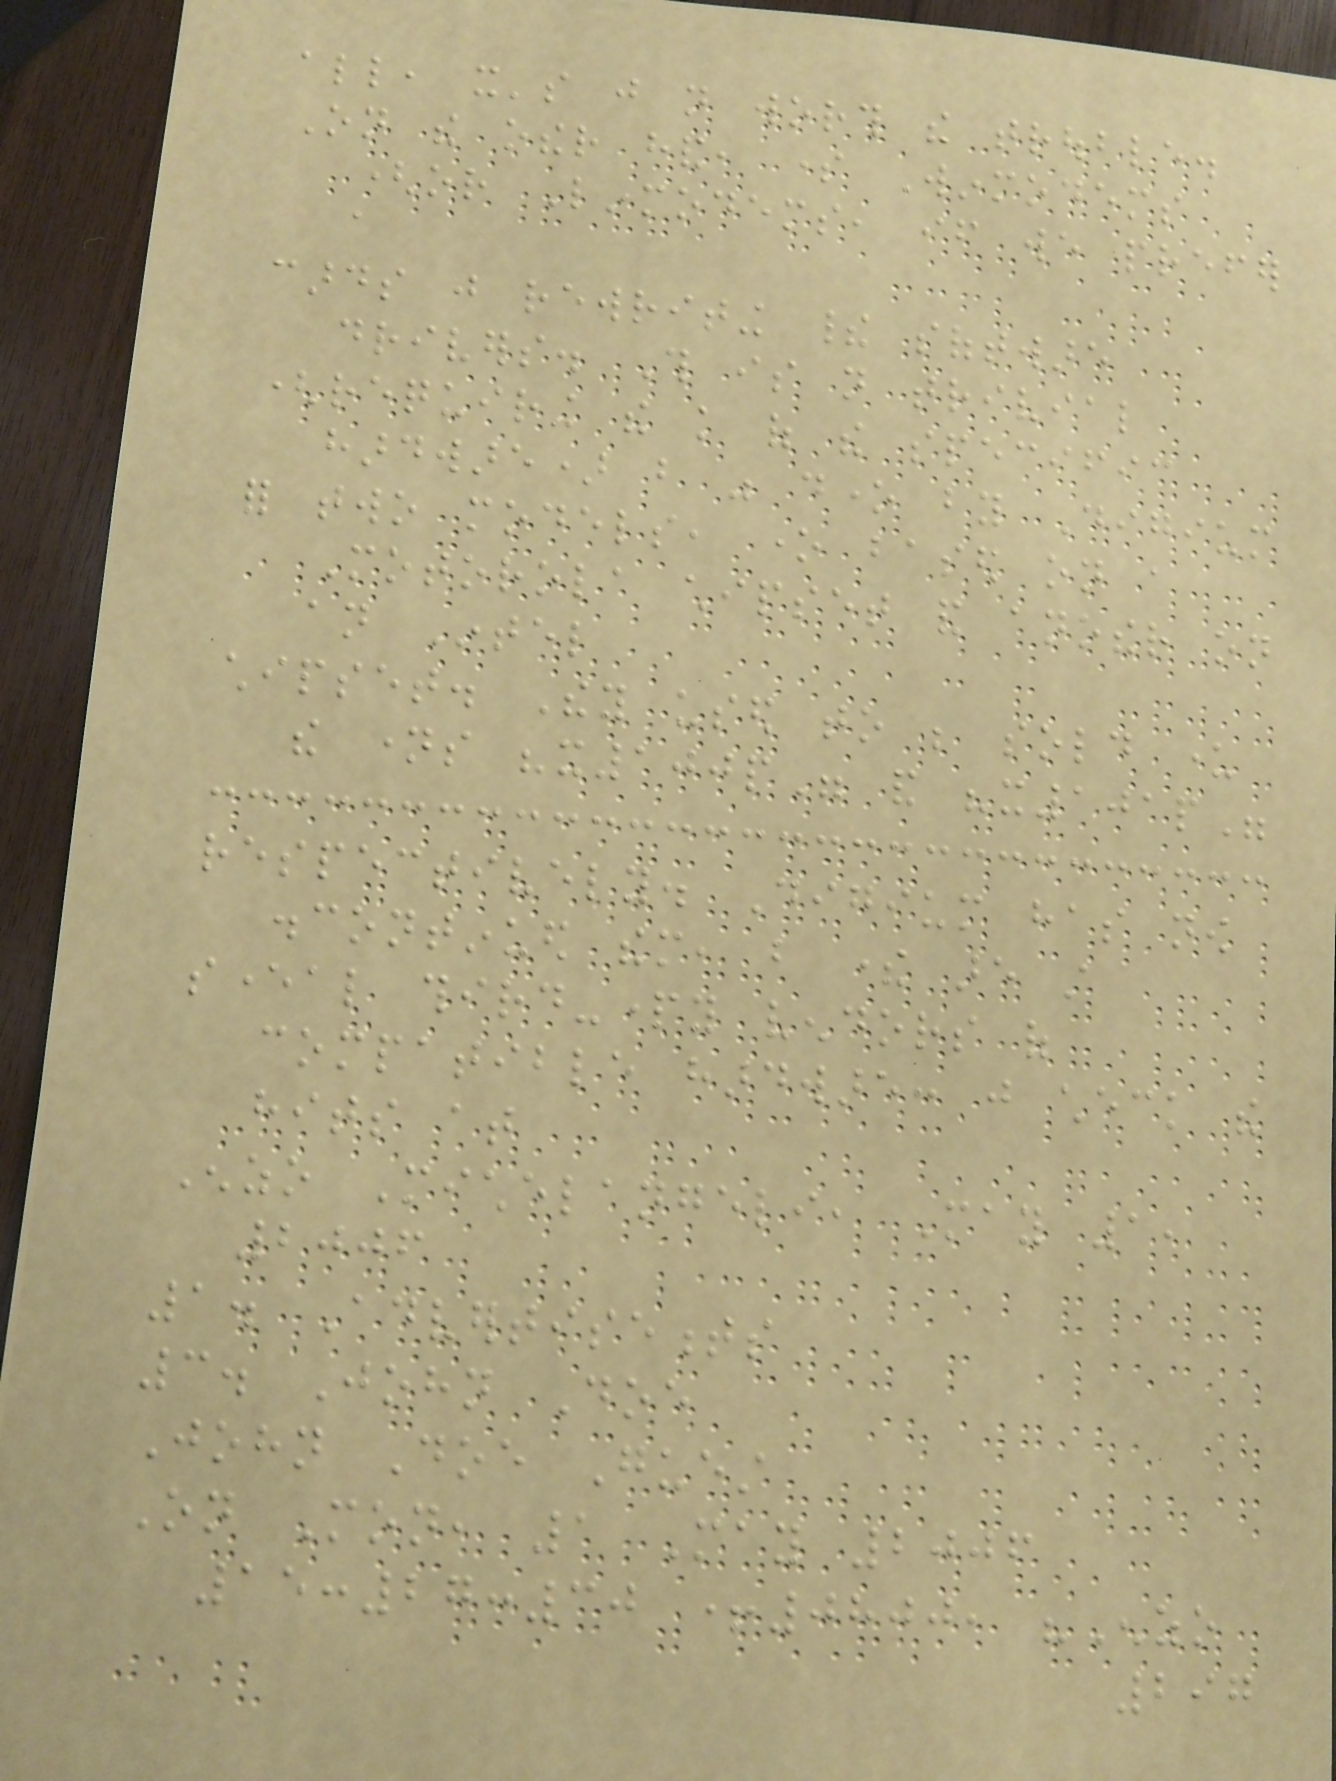all, it's just not worth the trouble.
On the other hand, some Winmodems
(or Linmodems, if we prefer
a
cards just rewriting their software
drivers. This is not trivial
(requiring the knowledge of the specific
hardware) but was done by Digium
for two models, one based on a
Motorola chipset and another on
an Intel
chipset. They used to be sold under
the names "x100p" and "x101p"
respectively. Digium has now
discontinued them, but there are still
several third-party vendors of
compatible hardware: just check the
hits at
Enzo Michelangeli, May 1,
2006
1. Advertisements
3. John Doe
John Doe Guest
On Mon, 1 May 2006
15:27:30 +0800, "Enzo
297
